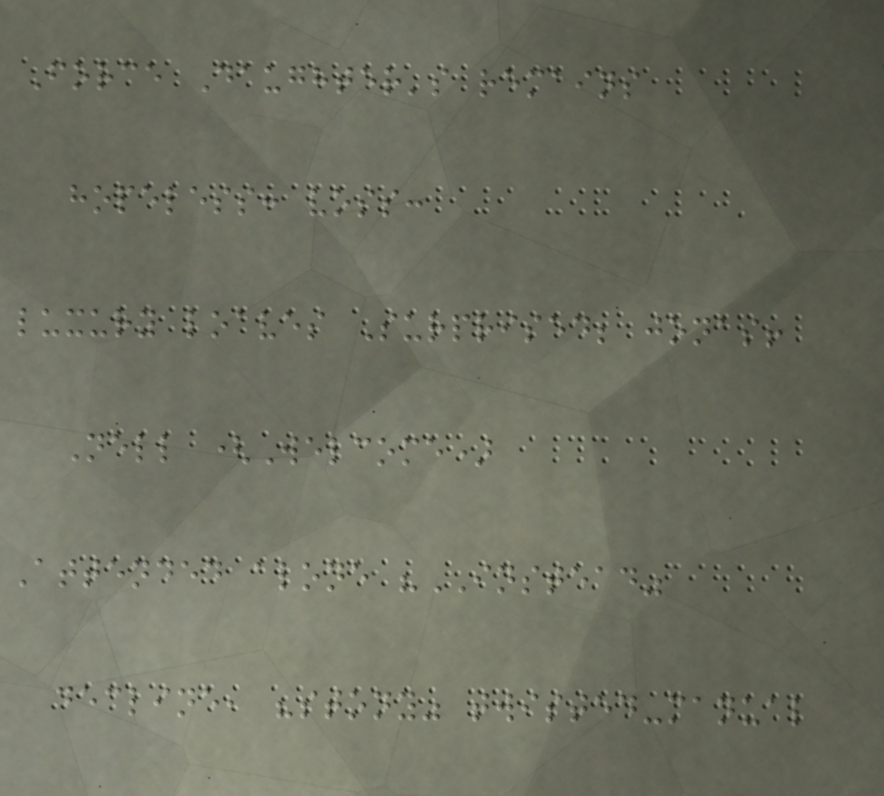Force Daughter's remains
hopeless: voss:
luxury loaves Surprised; jonas!
Nell (Welcome)
Attended alone "INSTEAD"
decline, "stony" twisted-manual
